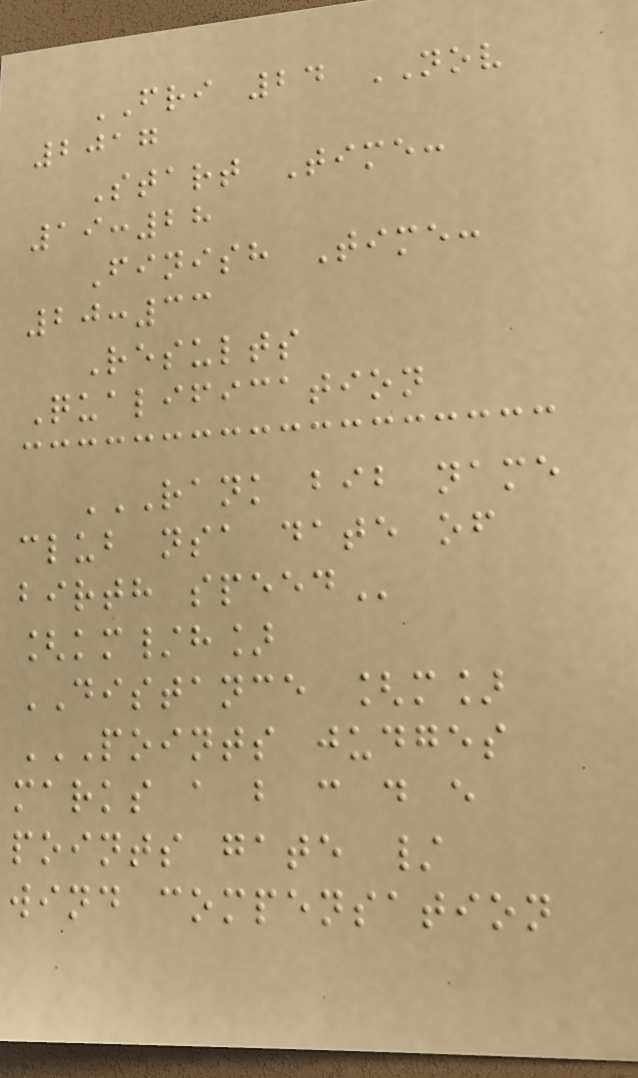FRI 24 NOV
2017
Start Time:
19:28
Finish Time:
20:33
Results
Qualification
RANK BIB NAME
CLUB NSA DATE OF
BIRTH SPEED
[km/h]
DISTANCE [m]
POINTS JUDGES
MARKS A B C D E
POINTS GATE /
WIND COMPENSATION
